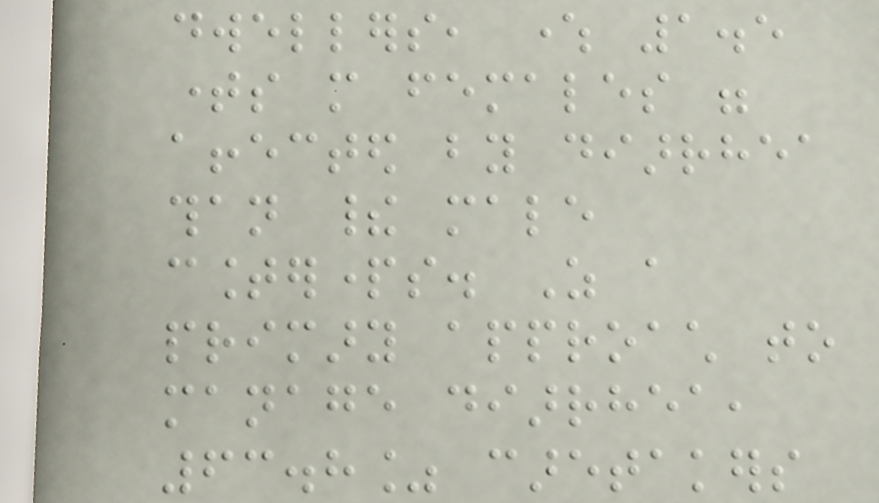dwellers, where 1.5
times more females were
affected by diarrhea
than their male
counterparts. As a
primary approach to
manage diarrhea,
63.8% caretakers
